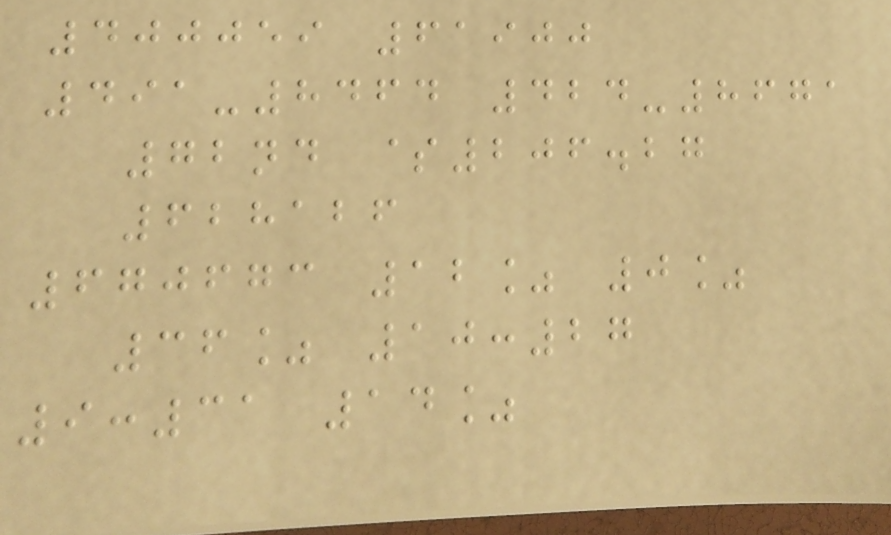400059 61900
491-8464 424-8671
72nd $206.27
628126
670673 12% 0%
36% 10:27
9:31 14%
